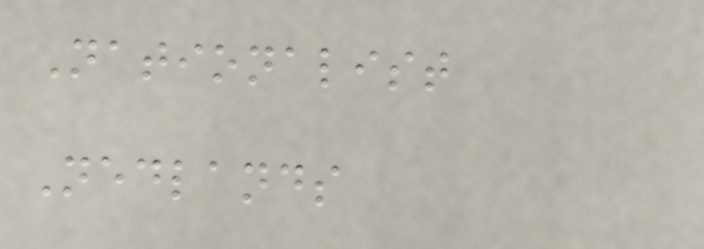Nationalist
Nedlands
